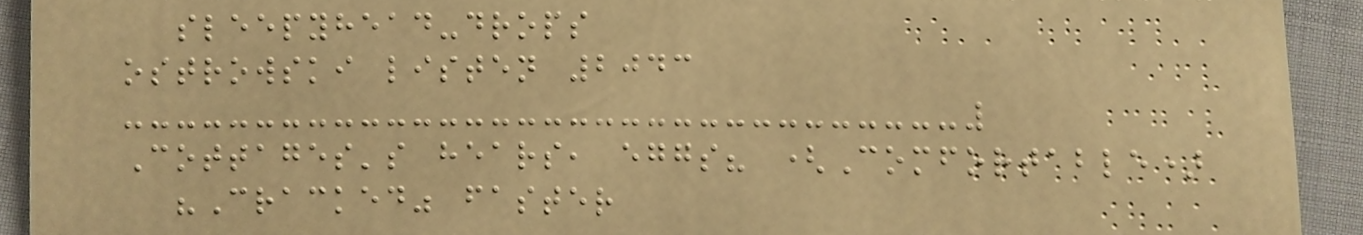sleepyhead-drops
ostrowski listen 2043
Cottages's hears, eggs? (Comfortable)
"Cracked" faster
